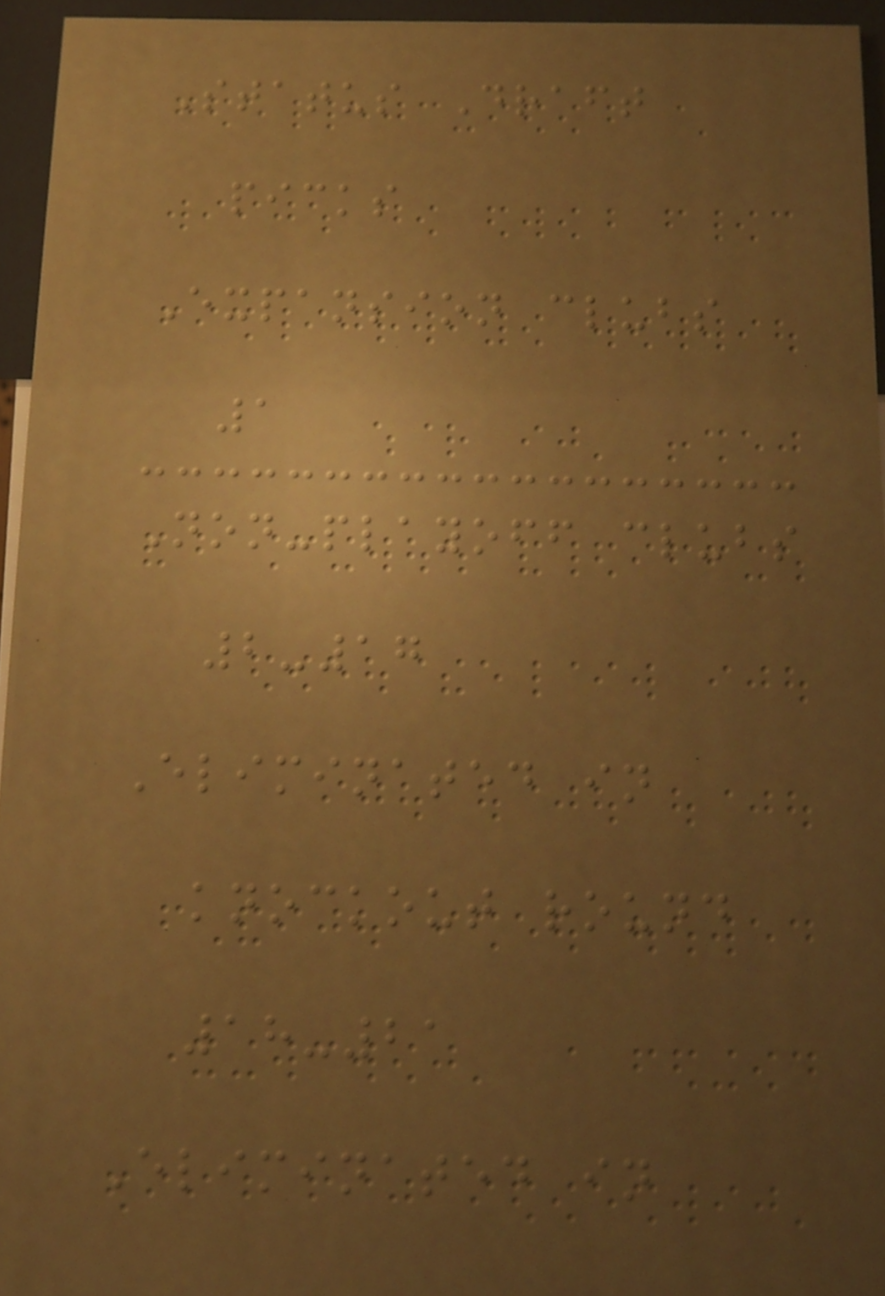Status Draft
picks
Expansion clubs
1
Non-playoff clubs
2-17
Eliminated in
knockout round
18-21
Eliminated in
